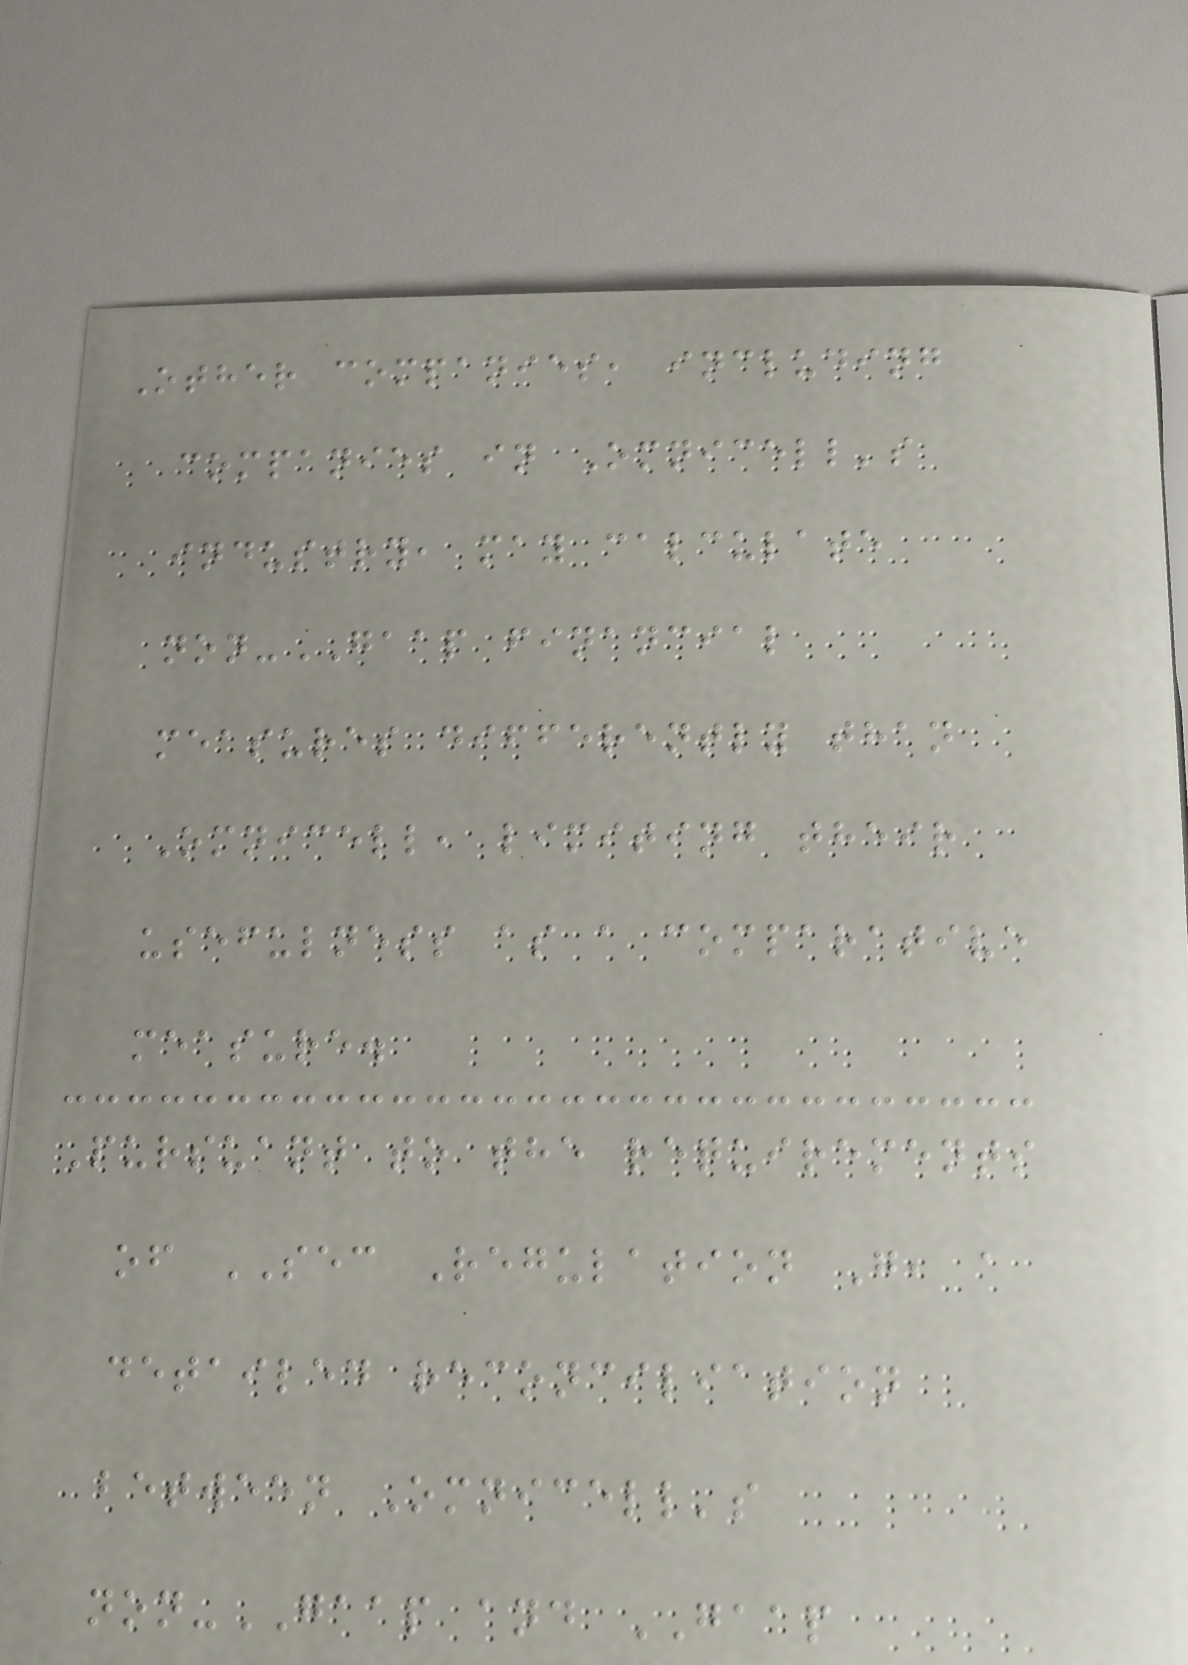Other companies, including
companies in Omnicell's
industry, may calculate
non-GAAP financial
measures differently than
Omnicell, limiting their
usefulness as a comparative
measure.
Pursuant to the requirements
of SEC Regulation G, a
detailed reconciliation
between Omnicell's
non-GAAP and GAAP
